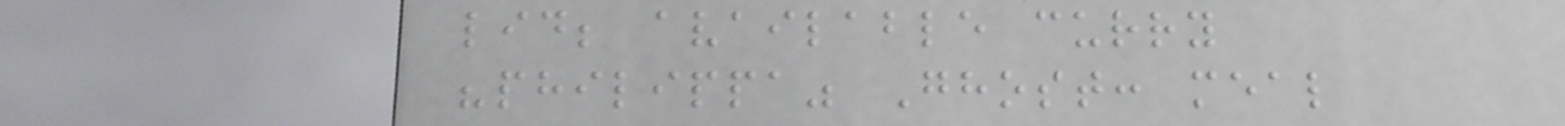lid; available curry
"philippa" Ghost: meal
